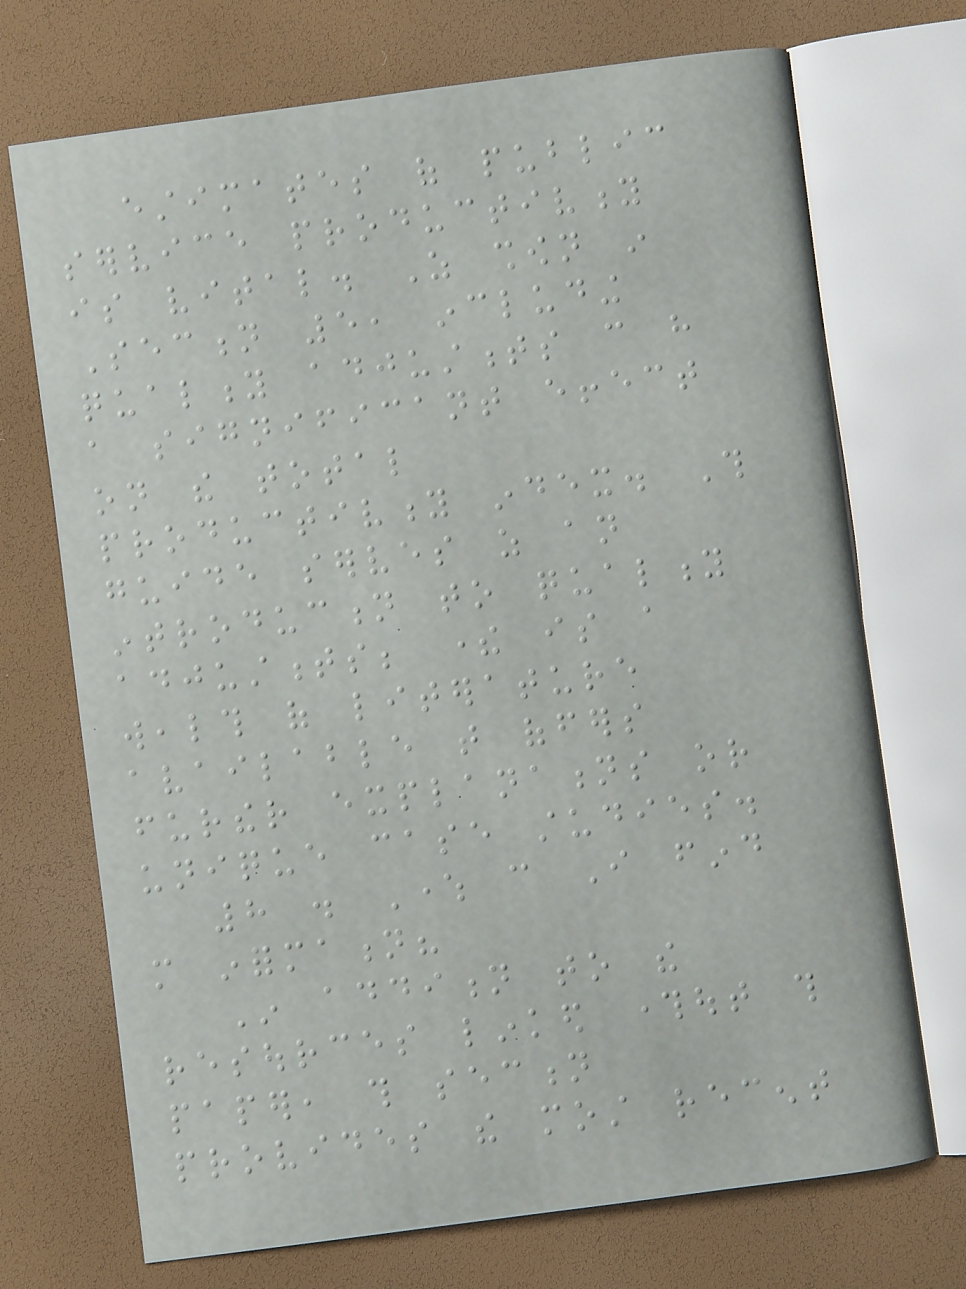estimates of public
service productivity
is vital. As shown in
Section 5, including
quality adjustments can have
a significant effect
on the total
productivity index. This
guide serves as an
introduction to quality
adjustments; there is a
wealth of literature
available that offers
further explanations or
unique case studies.
8 . Where can I find
more information?
In addition to the
resources linked throughout this
paper, this section
provides the most recent
